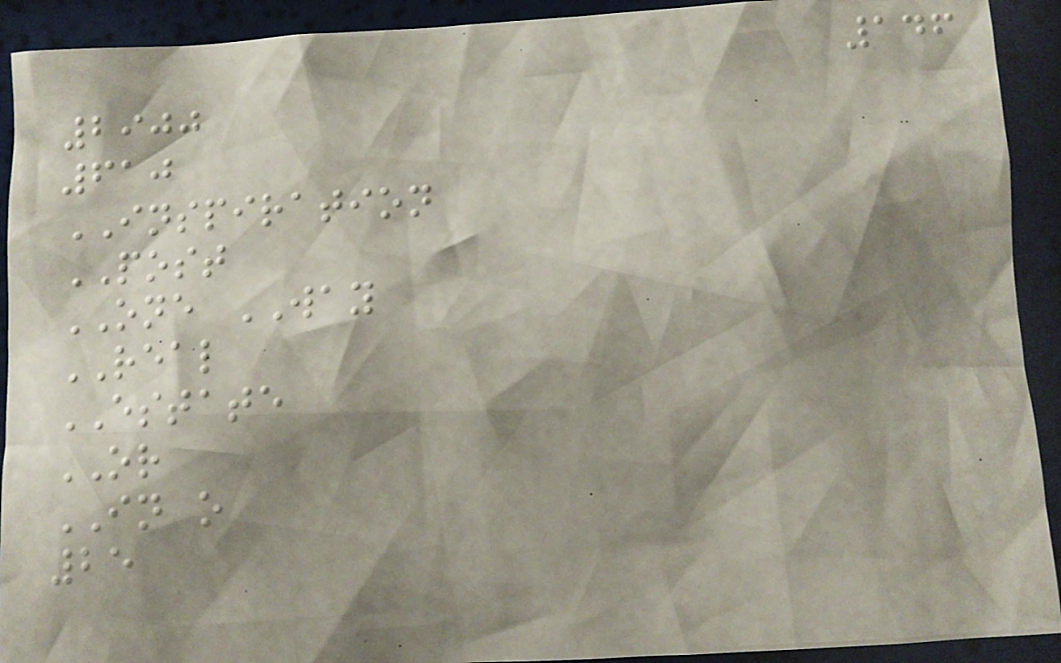146
2900
610
INSPIRATION
POST
ONE WAY
REAL
ESTATE
OR
IN o
25
